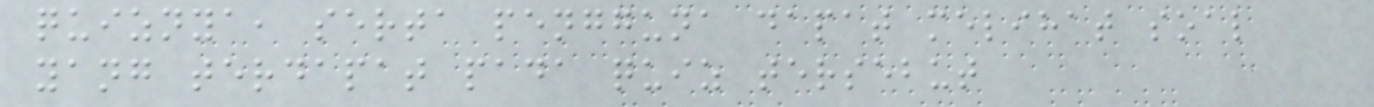quiznya, serta pengguna dapat melihat soal
yang terdapat pada quiz tersebut
